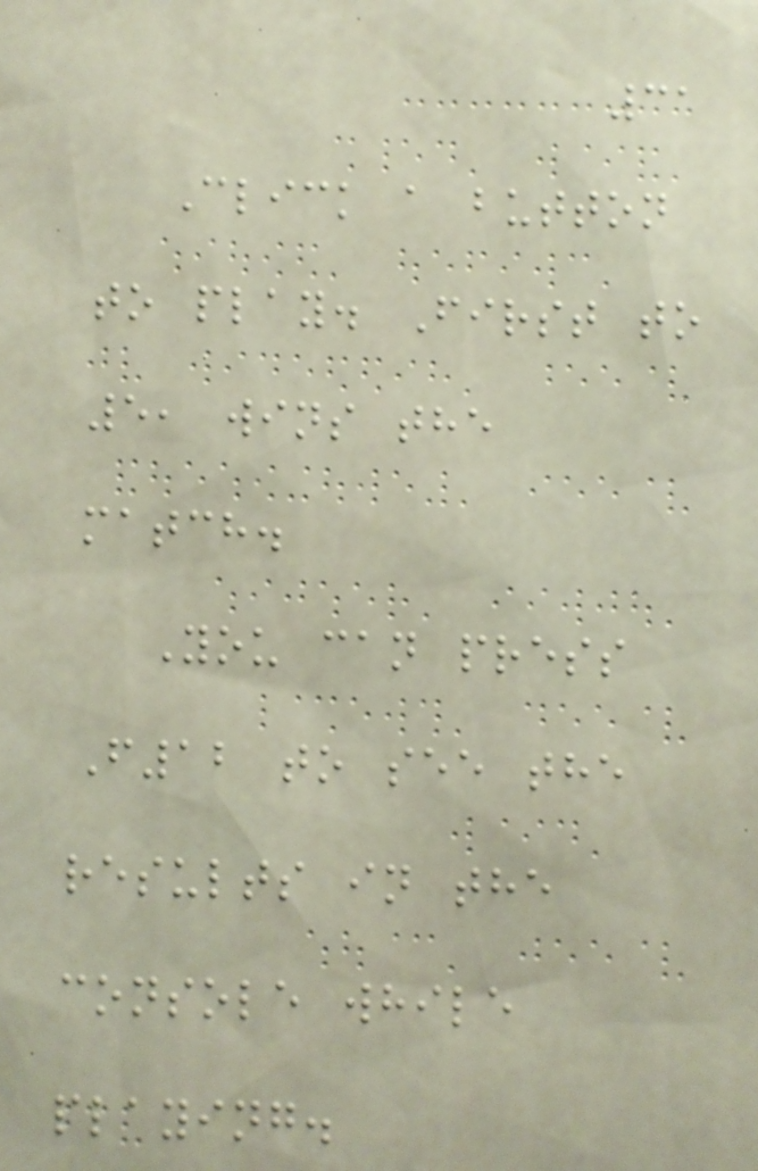31
Click a button
to play. First to
5, wins the
match.
You can press
F12 to see the
results in the
console while
playing.
